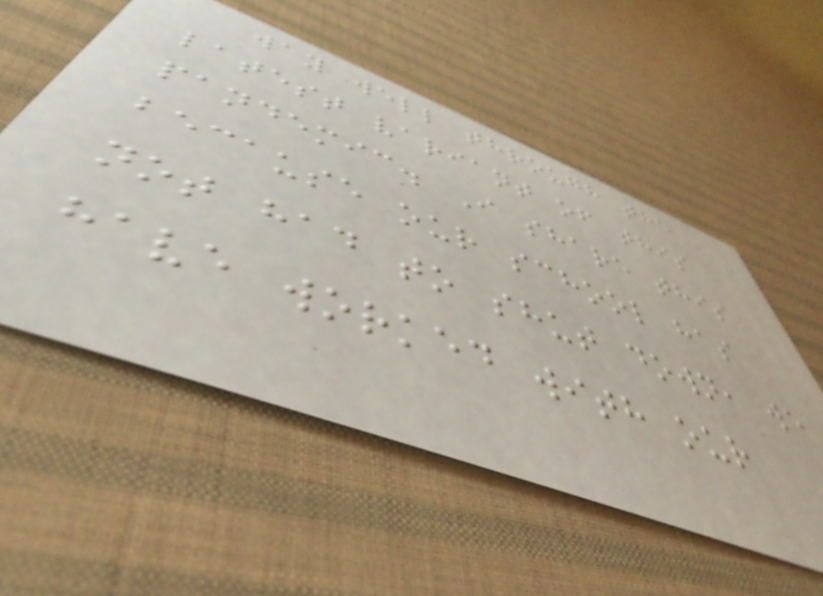way well through the
latest variant of this
pandemic. I share this
because our school has
not had to shut down, we
have worked with our
